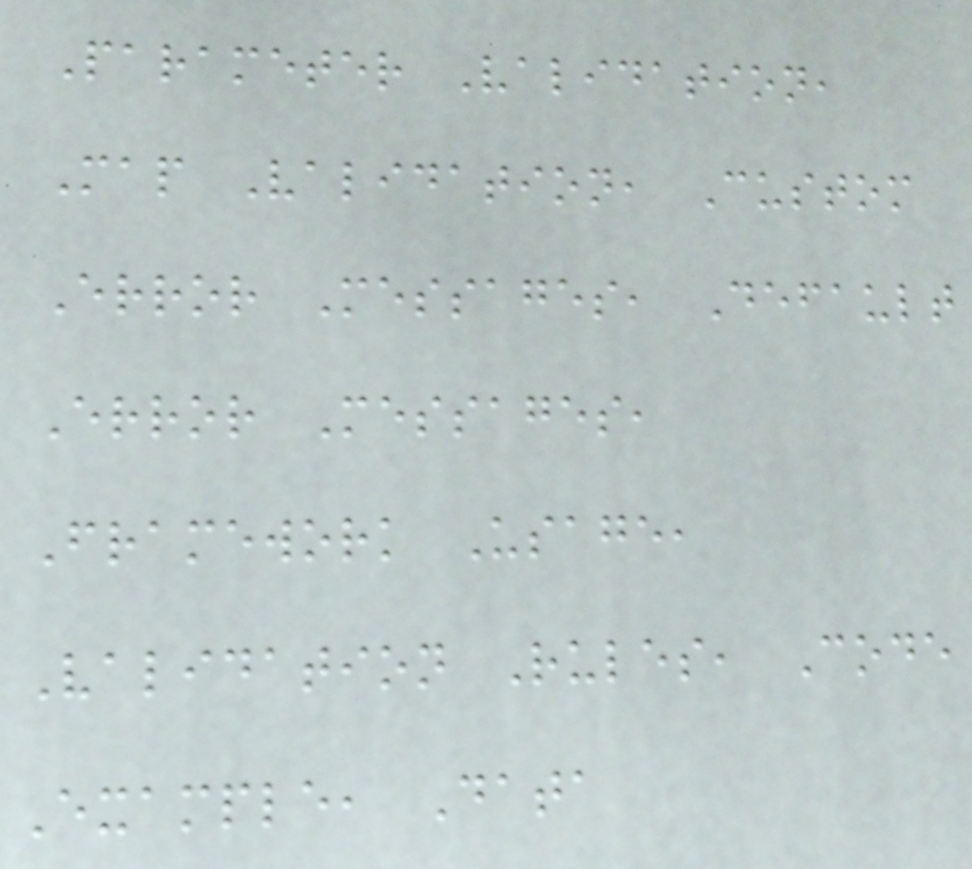Parameter Validation,
Map Validation, Custom
Error Messages, Default
Error Messages,
Framework Usage,
Validation Rules, Code
Example, Data
